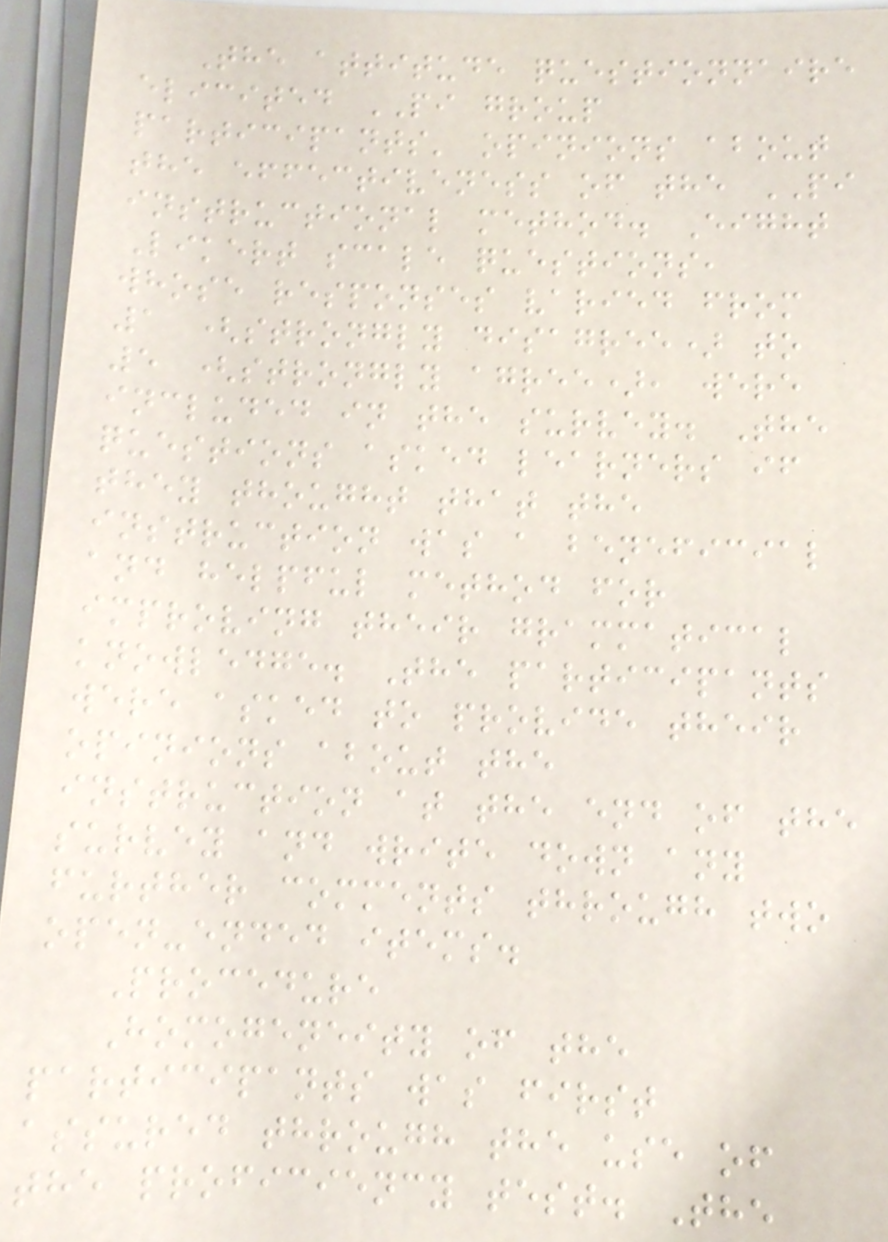The attitude questionnaire
elicited PI group
participants' opinions about
the effectiveness of the PI
instructional method. Eight
Likert scale questions,
whose responses varied from
1 (strongly disagree) to
5 (strongly agree), were
included in the survey. The
questions asked learners if
they thought that the
instruction was a beneficial
and helpful method for
improving their grammatical
knowledge. The participants
were asked to provide their
opinions about the
instruction at the end of the
survey and write down any
further comments through two
open-ended items.
Procedure
Homogeneity of the
participants was first
assured through the use of
the proficiency test. The
